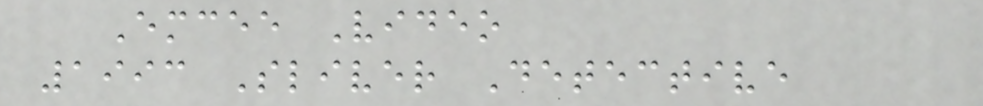Emcee Video
1993 Sliver Detective
